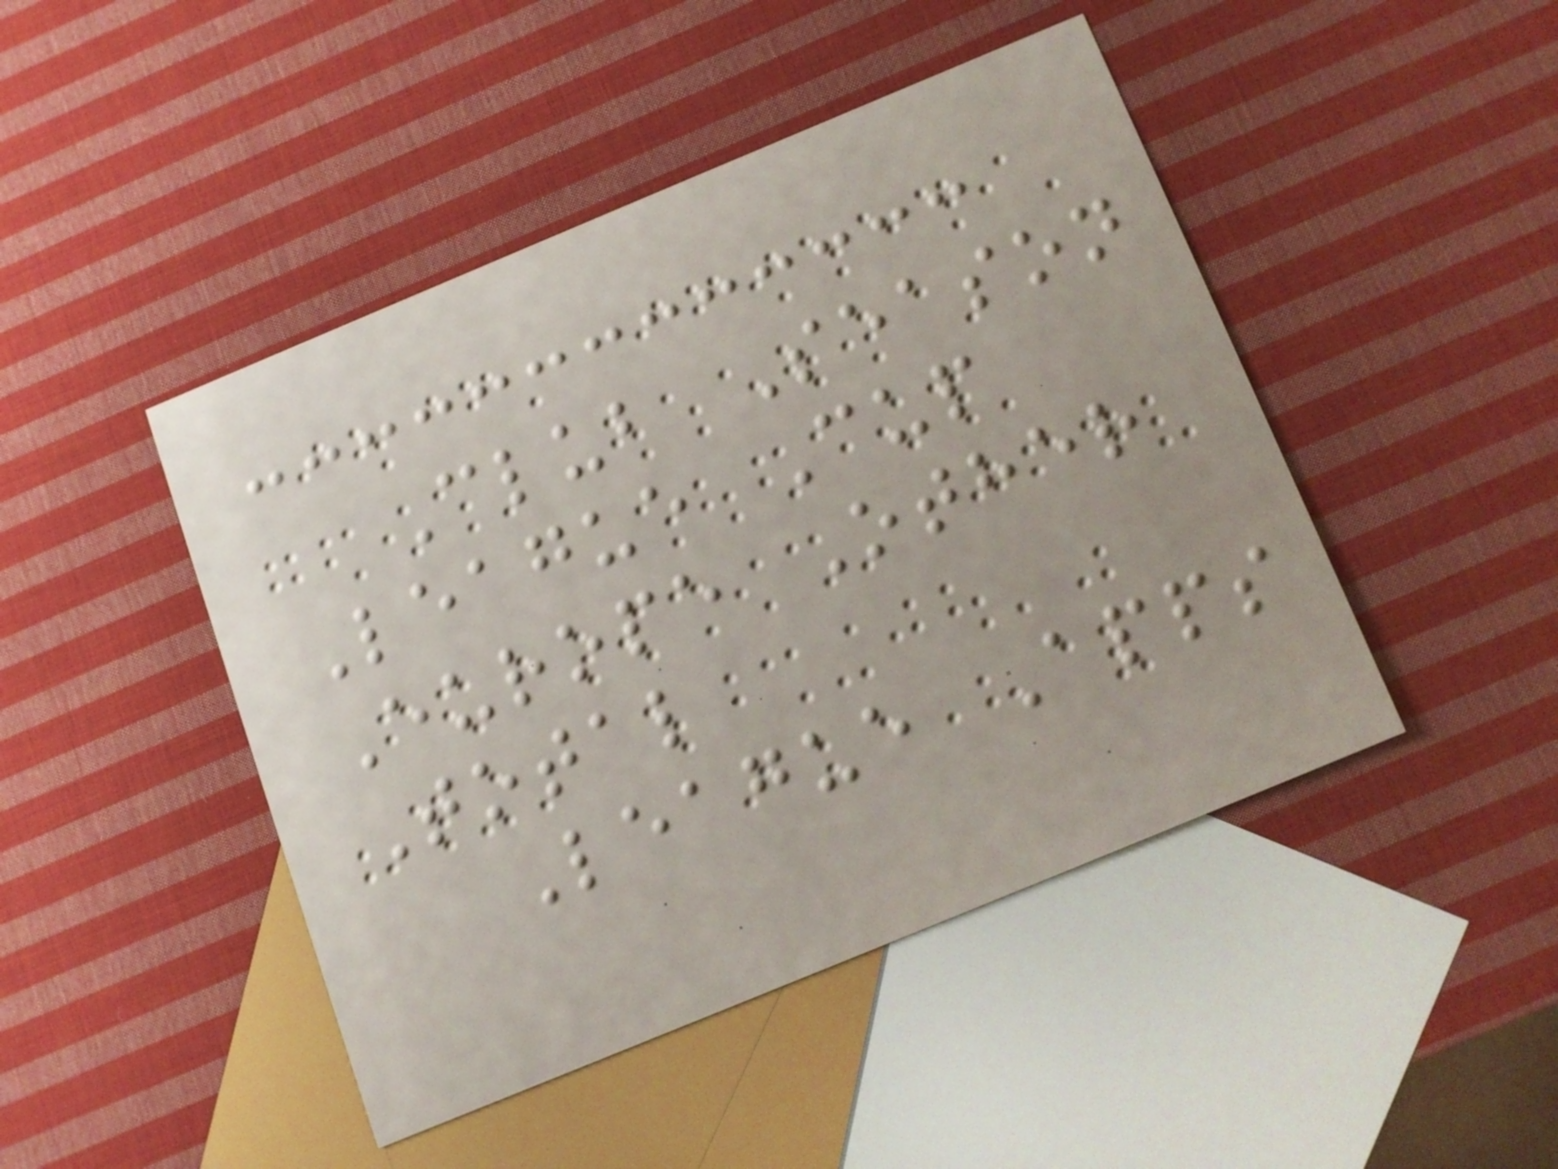Club Season
League Cup
Europe Other
Total
League Apps
